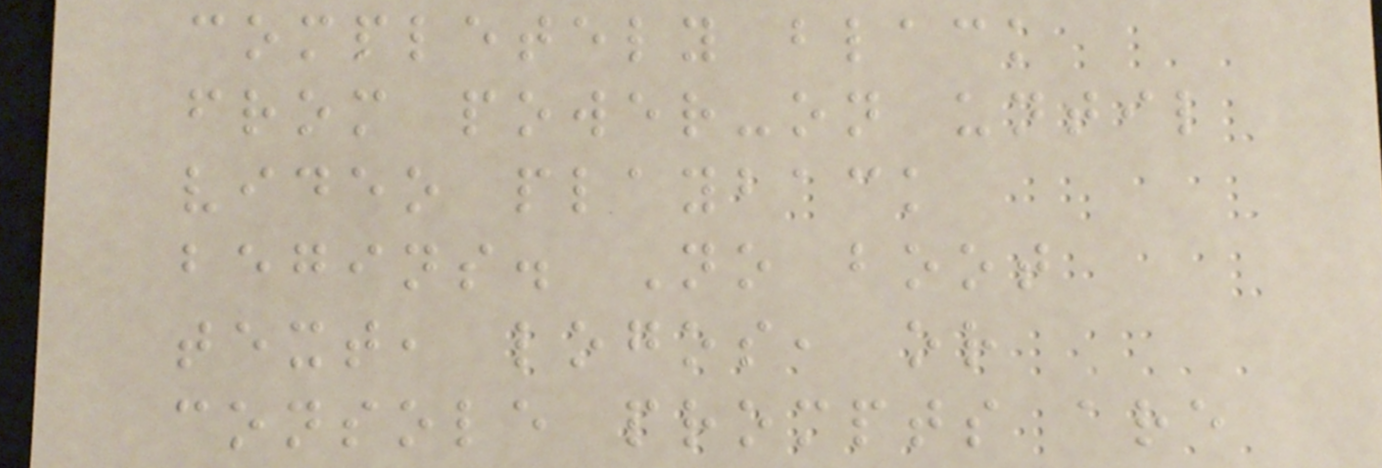completely black
from power-on until
video playback
begins. No boot
text, logos, or
console prompts are
